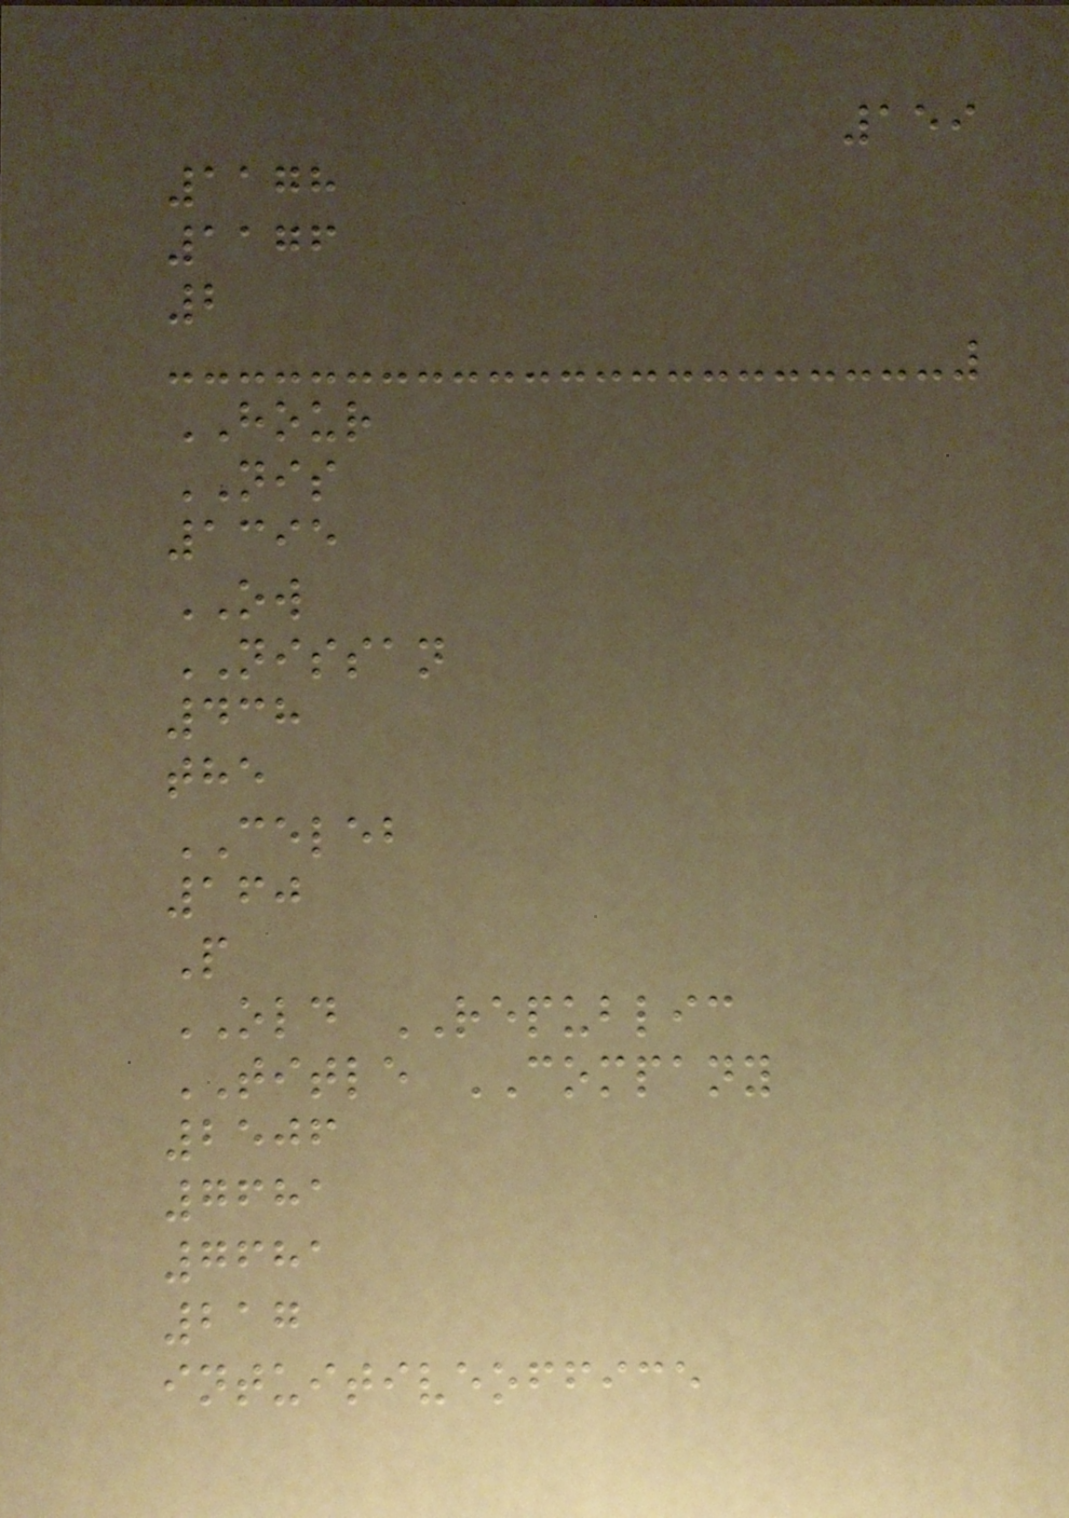159
1178
1176
2
HOUR
NIS
1395
OW
NISSAN
438
the
CELEB
160
P
OLD REPUBLIC
TITLE COMPANY
2506
7681
7681
217
intuitiveoffice
